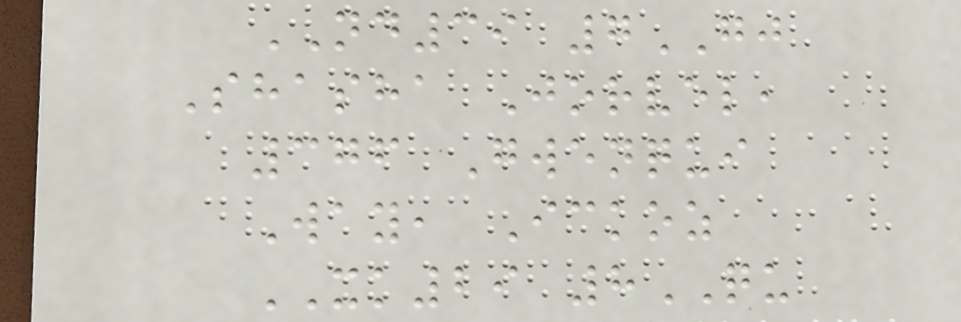ND39 7GJ
Shasha Jorvel,
376 Gwenqui
Way, Ickoz
XK29 8QU
